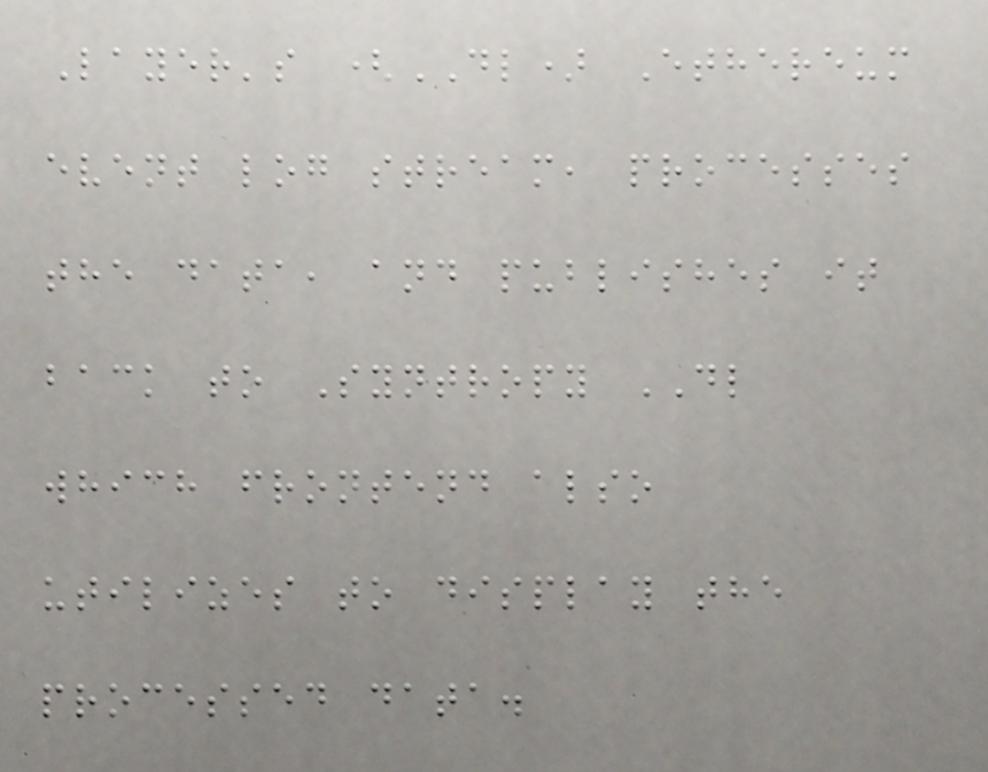Layer's (DL) Ethereum
event log stream, processes
the data, and publishes it
back to Syntropy DL
which frontend also
utilizes to display the
processed data.
